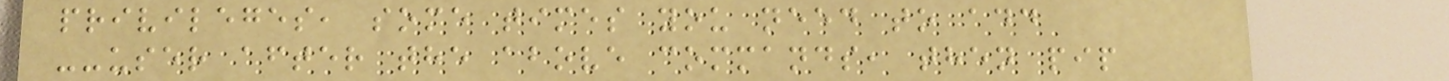privileges, some times you need to add
--user after the above commands, then pip
